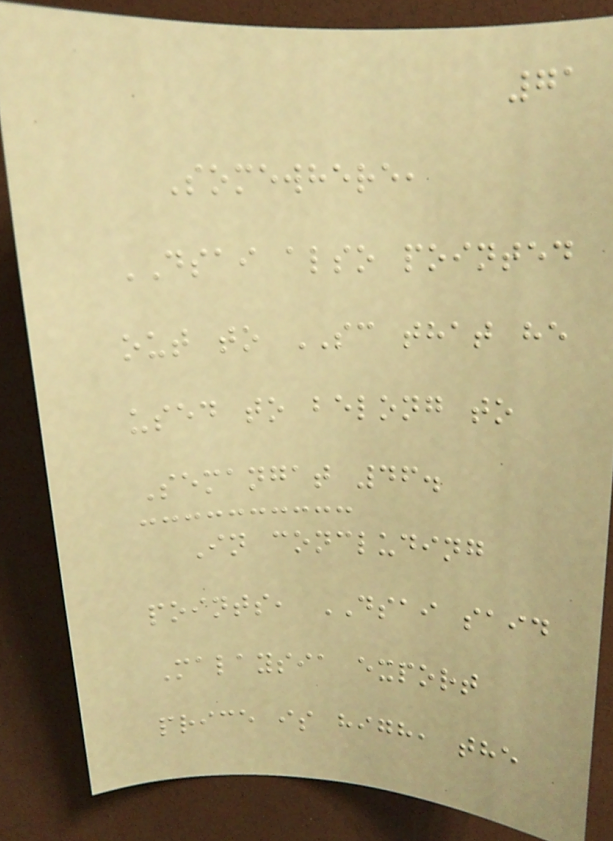71
Somewhere,
DSAI also pointed
out to SC that he
used to belong to
Semangat 46.
In concluding
points, DSAI said
Malaysia export
price is high, the
